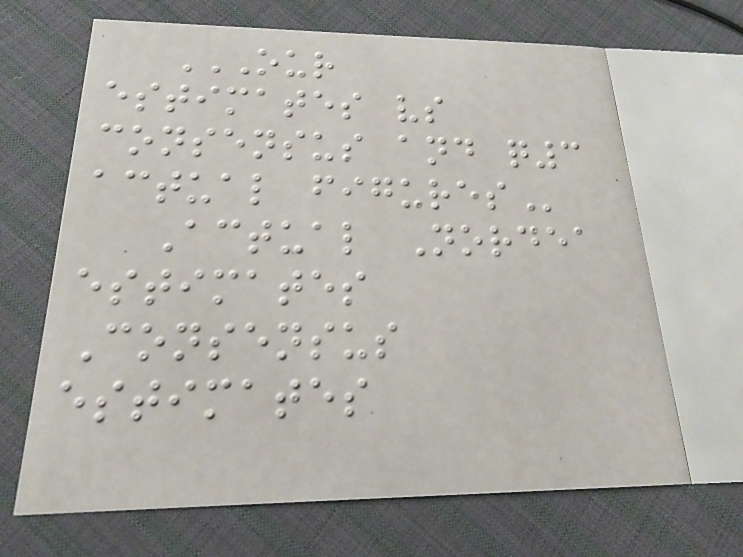OUR
ESTIMATES VS
CONSENSUS AND Q3
ACTUAL FIGURES
Actual Nordea
estimates
Consensus
estimates
